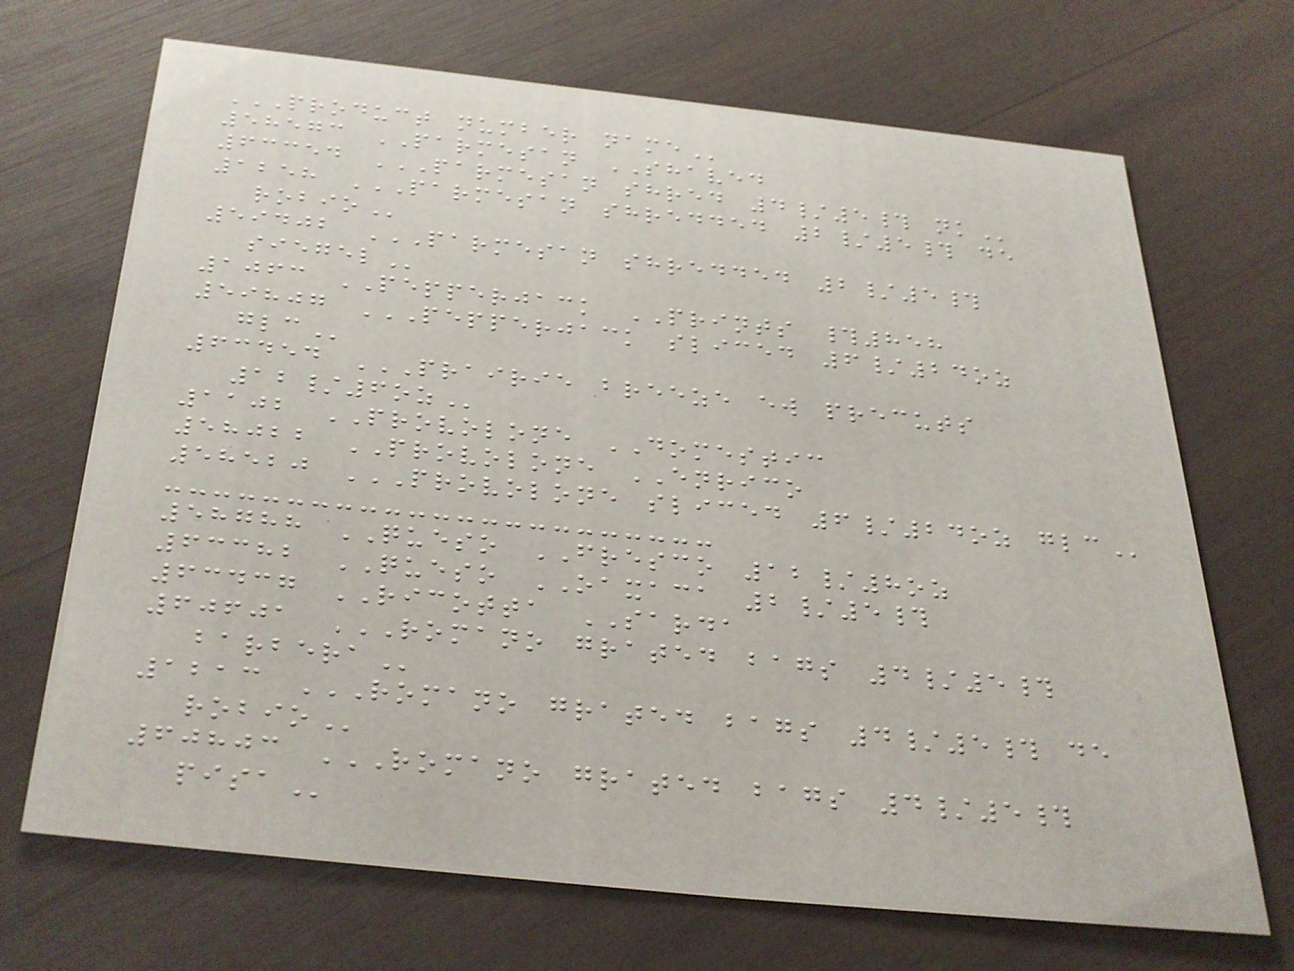PRODUCT NUMBER NAME
58573 PARMESAN SHAVED
63354 PARMESAN SHRED 4/5# NK
1258 PARMESAN SHREDDED 2/5# DE
ROBIO
59402 PARMESAN SHREDDED 2/5#
SIEGEL
1063 PEPPERJACK PRINTS #858
59807 PEPPERJACK SLICED 6/24OZ
GLC
63454 PRAIRIE BREEZE EW PRECUTS
12/6OZ
1102 PROVOLONE DOMESTIC
58022 PROVOLONE ENRICO
58520 PROVOLONE SLICED 6/24OZ GLC
58788 QUESO FRESCO 12/8oz
63382 QUESO OAXACA 2/5#
63437 RICOTTA SARDA
60601 ROMANO GRATED BAGS 4/5#
BARBERA
1213 ROMANO GRATED BAGS 4/5# DE
ROBIO
60803 ROMANO GRATED BAGS 4/5#
PISA
